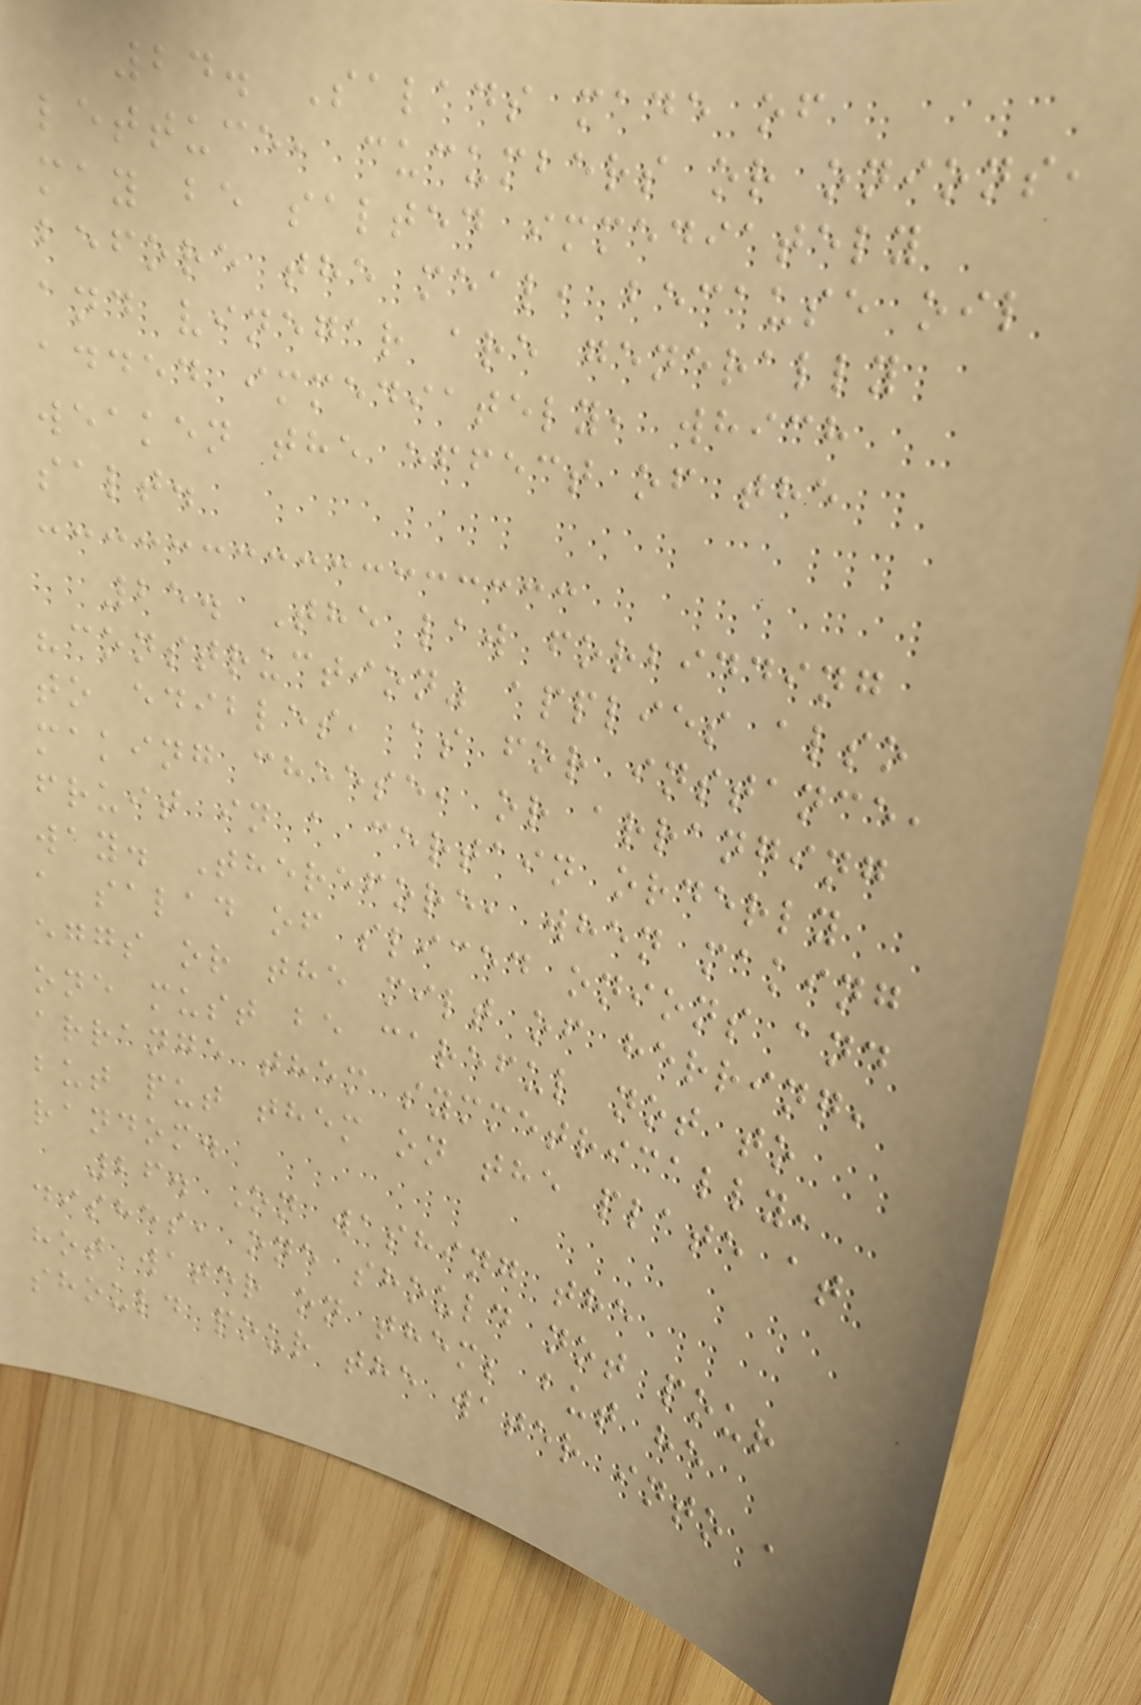24. Salads made of
lettuce, cucumbers or onions,
may be salted immediately
before the meal, because oil
and vinegar are generally
added immediately, which
weaken the effect of the
salt.
25. The law forbidding
"construction" applies also
to edibles, as for instance,
making cheese, or arranging
fruit in a certain orderly
way. Therefore, when making
a salad of sliced onions and
eggs or the milt of herring,
one must be careful not to
arrange them symmetrically,
but put them on the plate at
random.
26. On washing the
dishes, one should not pour
hot water on them; but he
should pour the water into a
